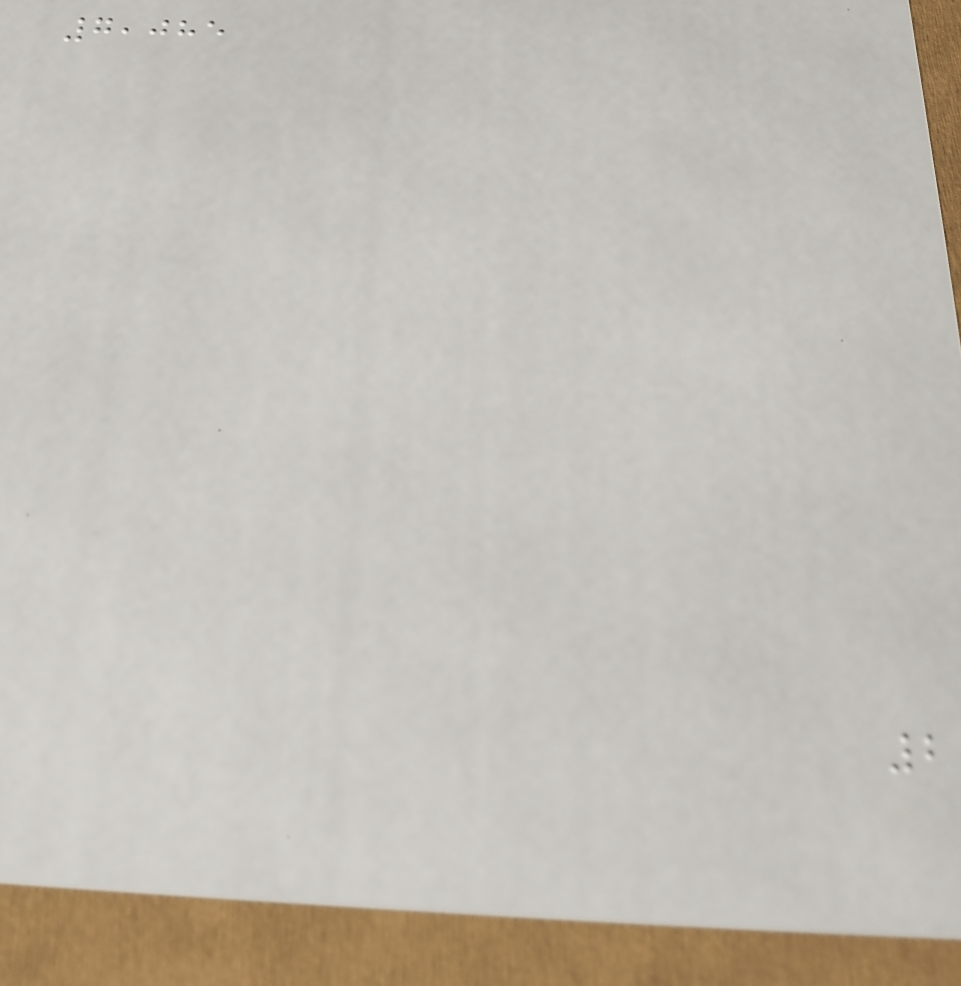7,085
2
